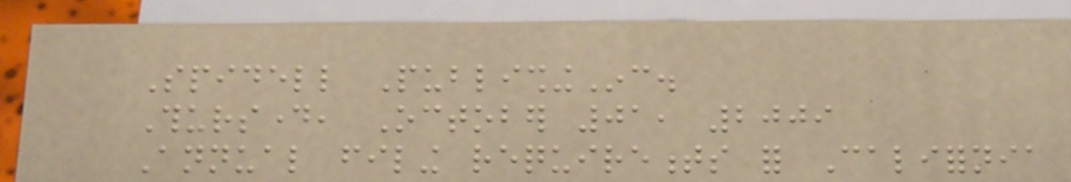Spidell PublishingInc.
Thursday, October 01, 2009
Annual filing requirements for California
